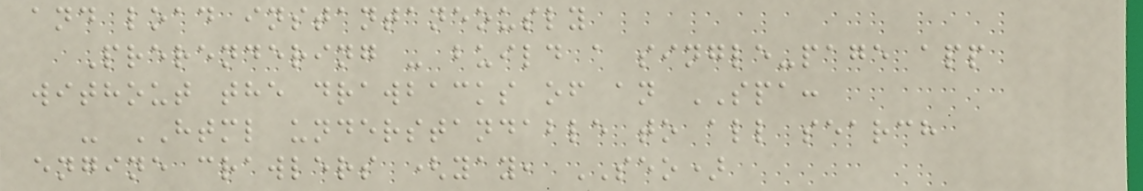and load instantaneously
Prerendering - build a single-page app
without the drawbacks of an SPA:
- HTML understandable to all search
engine crawlers (yay, SEO)
